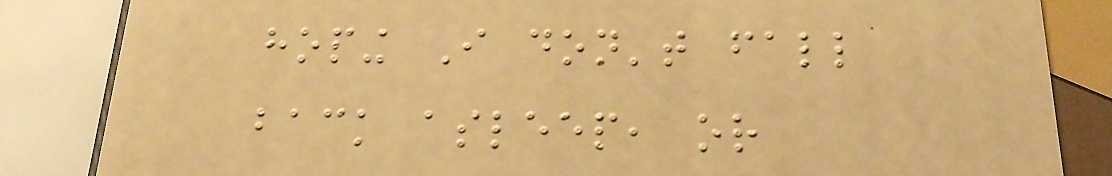hoping I don't fall
back asleep, or
